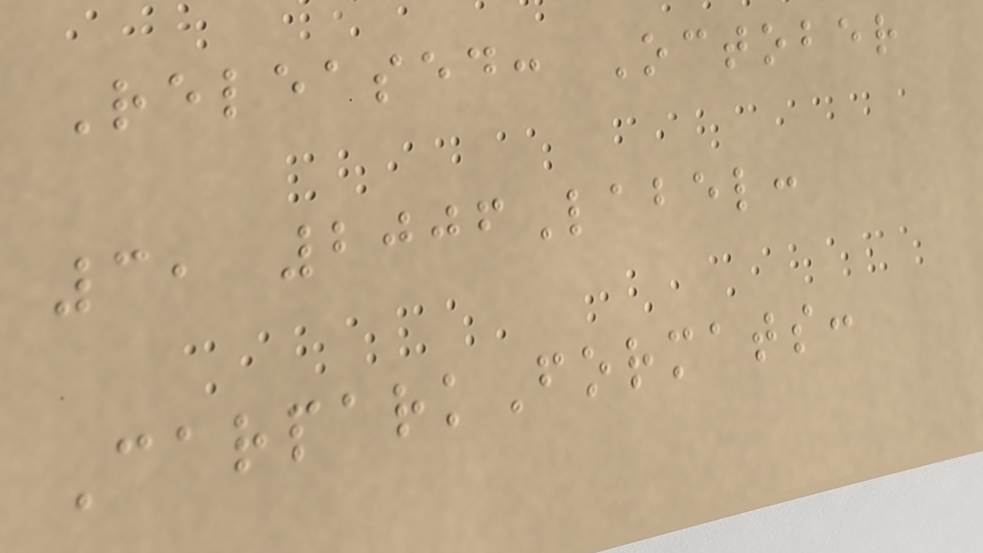Released: October
3, 2006Label:
CarparkFormats:
